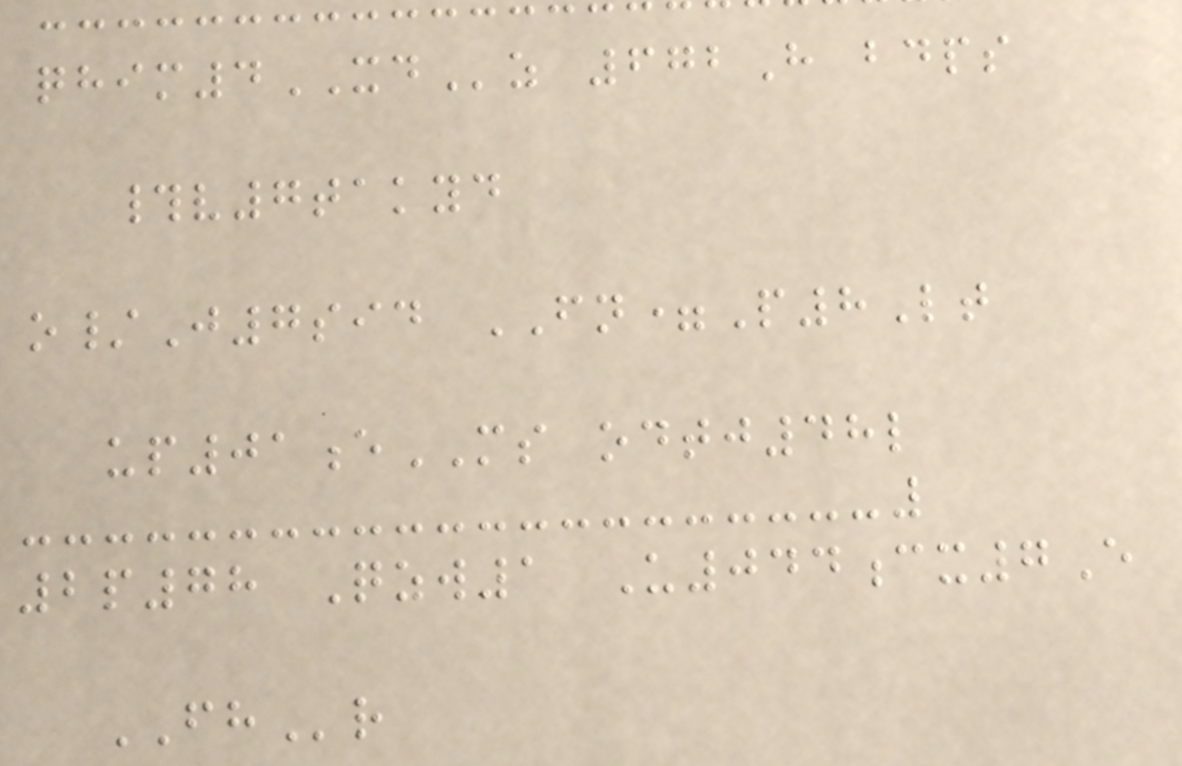qhim4XDz 672H bdps
#v7takyd
o/J7sid FN=P8Lt
up01eMS odtj48l
2p78 Qzw1 U044cx7E
FHr
